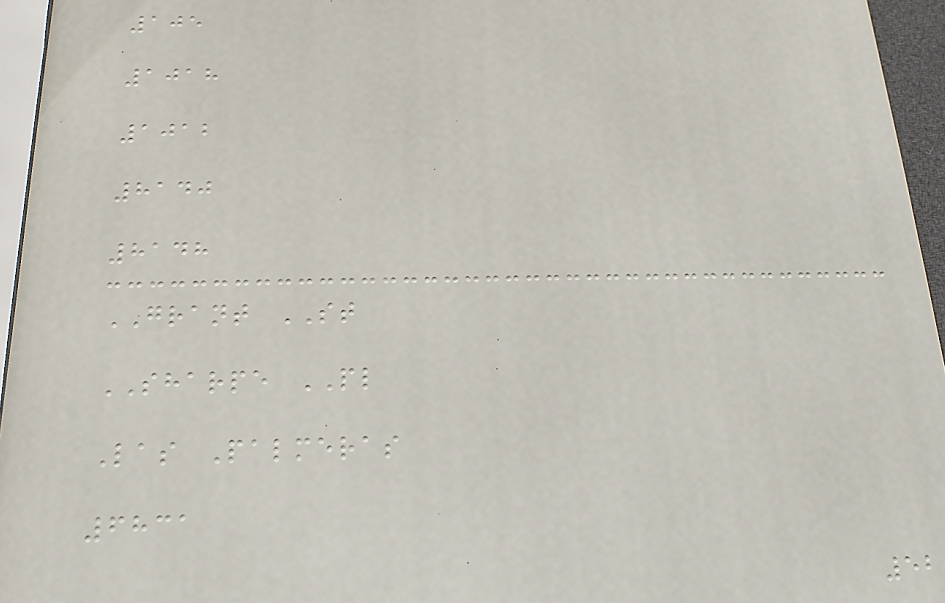105
1018
1012
8140
8148
GRANT ST
SHARPE PL
Las Palmeras
6831
52
